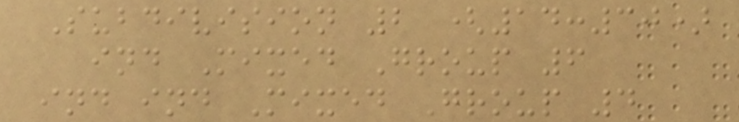Subdivision 2 (14:30)
ind Mixed Group 6
ind ind Mixed Group 4
